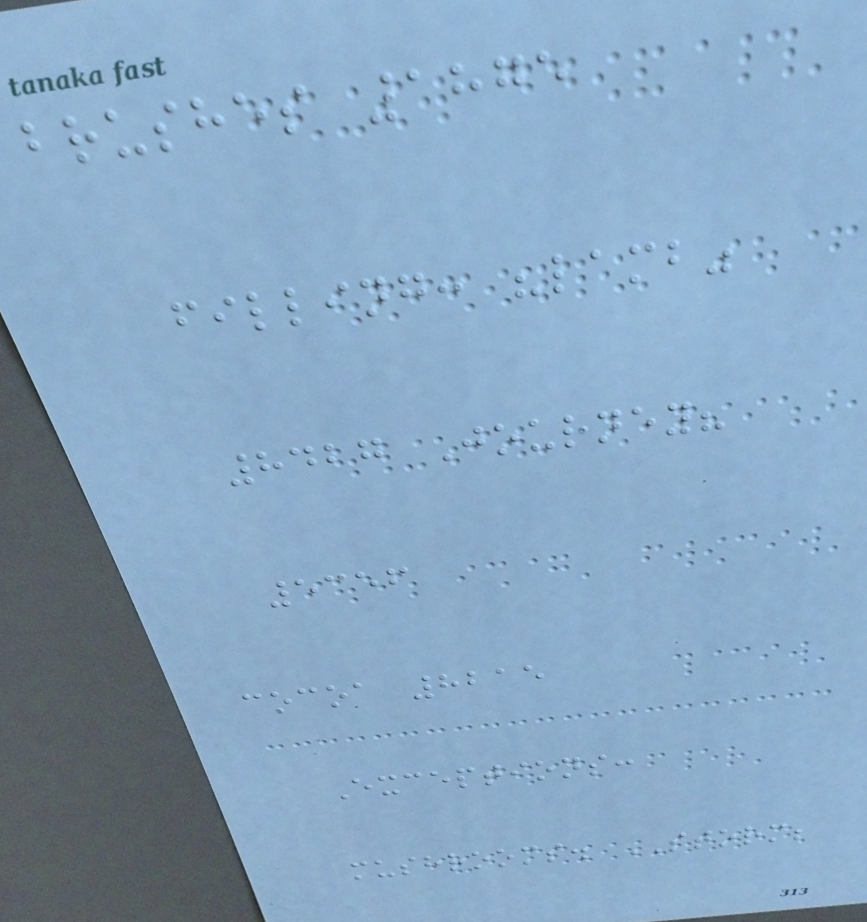brushes 1875
filling: "lamb"
8427 Journey?
5356
cocoa 8215
Exceptions:
mushrooms. STORM;
